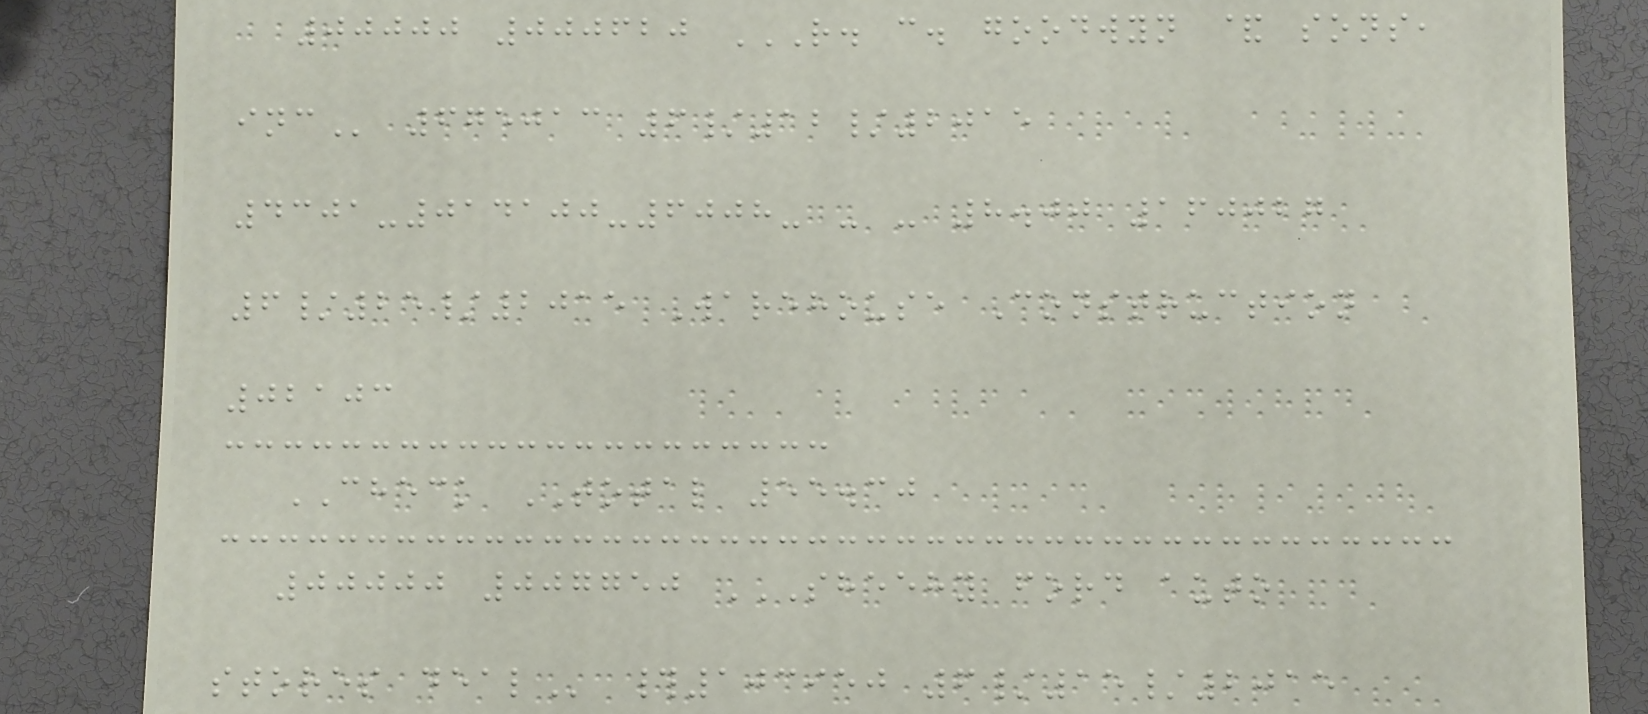00000 000620 R. C. GOODWYN & SONS,
INC 675013 6/12/2015
4301-014100-6008- - - 8.00 160027
6/25/2015 Warehouse Construction
02103
CHECK TOTAL 55.30
00000 007750 SHEEHY FORD AUTO
STORES DEAL #103950 6/15/2015
